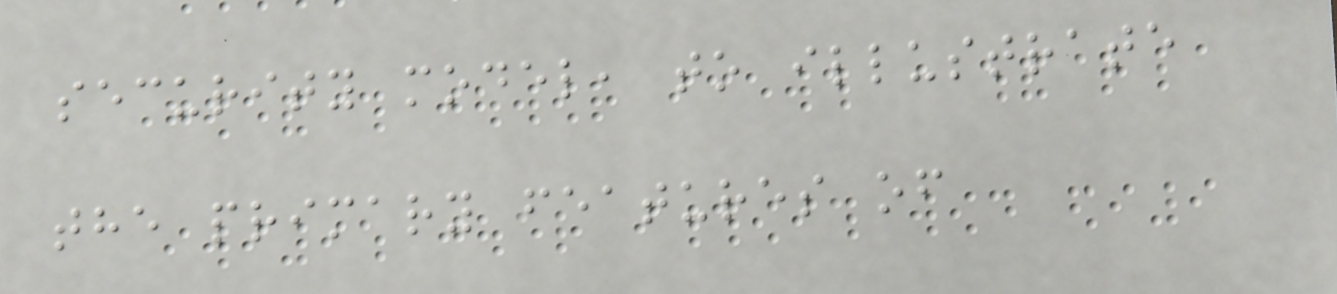security model, to illustrate
the primary features of
